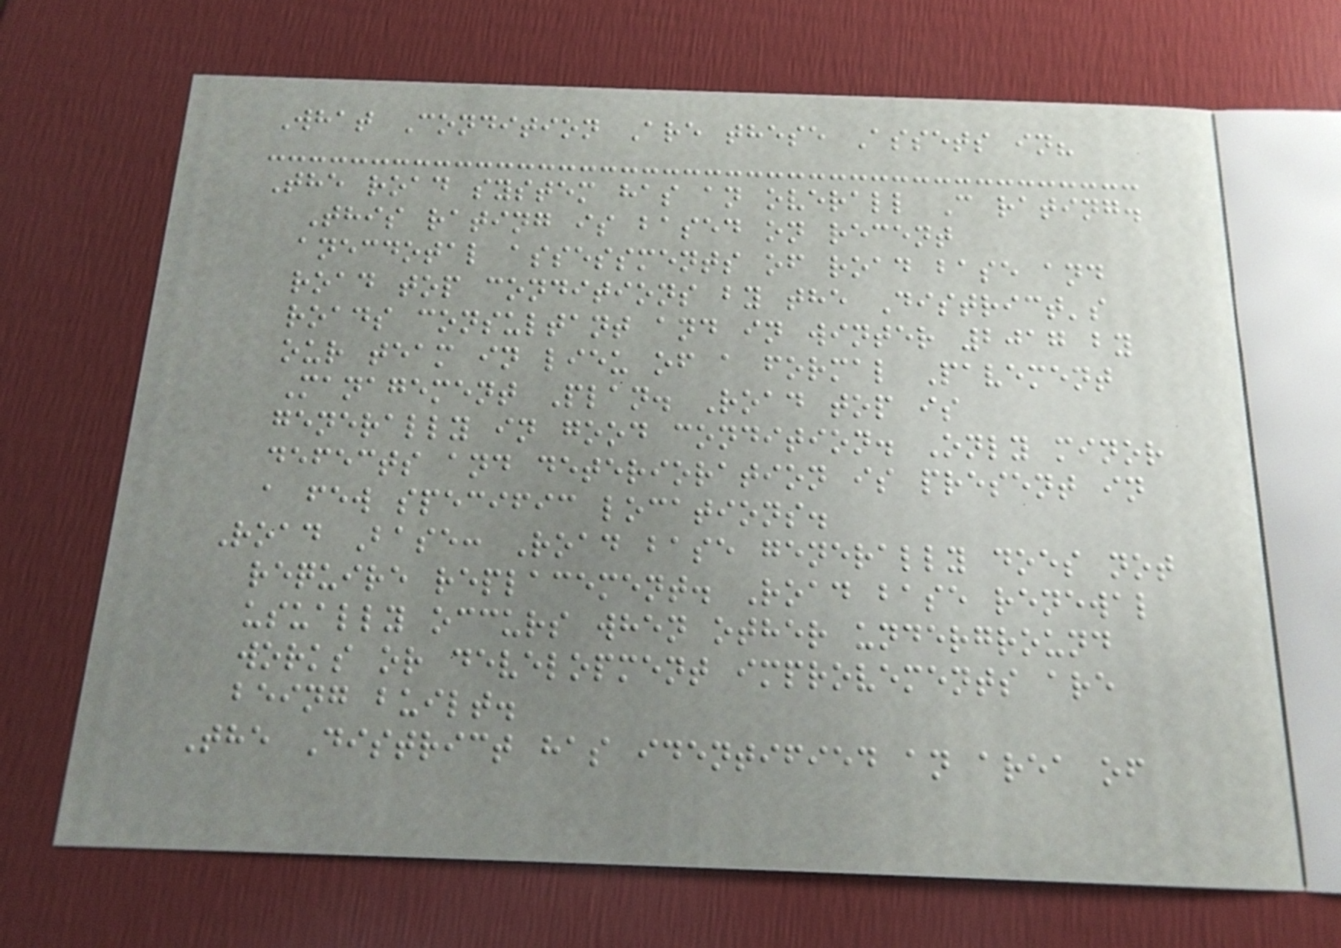What Condition Are these Assets in?
The road system has an overall C rating.
This rating is based on recent
anecdotal assessments of road base and
road top conditions by the District's
roads consultant and in winter 2017 by
our team in lieu of a formal Pavement
Management Plan. Road top is
generally in good condition. Only minor
defects and deterioration is present in
a few specific locations.
Road Base: Road base generally does not
require replacement. Road base renewal
usually occurs when other underground
works or development improvements are
being built.
The District has identified an area of
